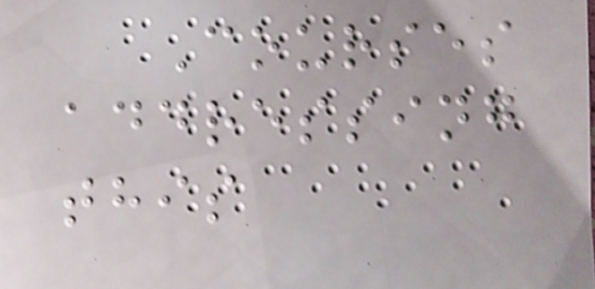Courses
addressing
this
